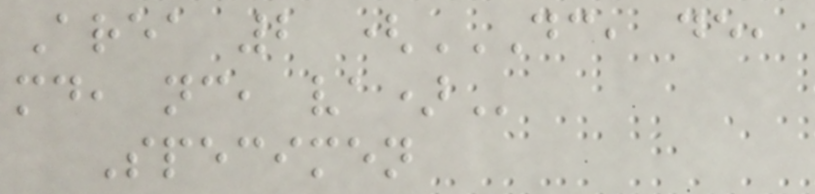Area 2 (DC, DE,
MD, NC, VA)
Specimen
